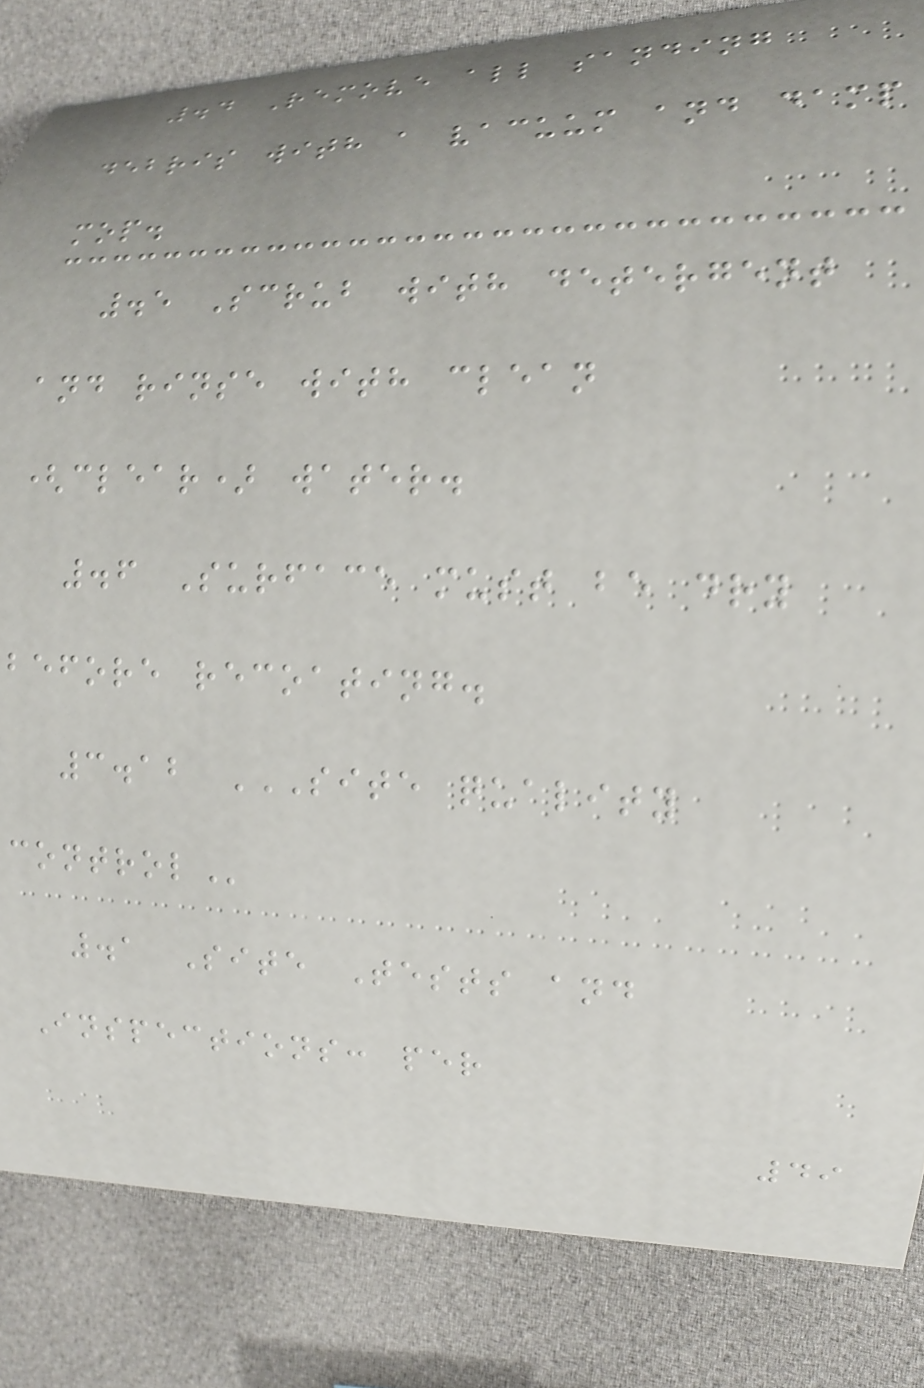.4 Remove all sanding
debris with a vacuum and damp
mop.
.5 Scrub with detergent
and rinse with clean
(clear) water.
.6 Surface must be dry
before recoating.
3.12 SITE QUALITY
CONTROL
.1 Site Tests and
Inspections: per
49
